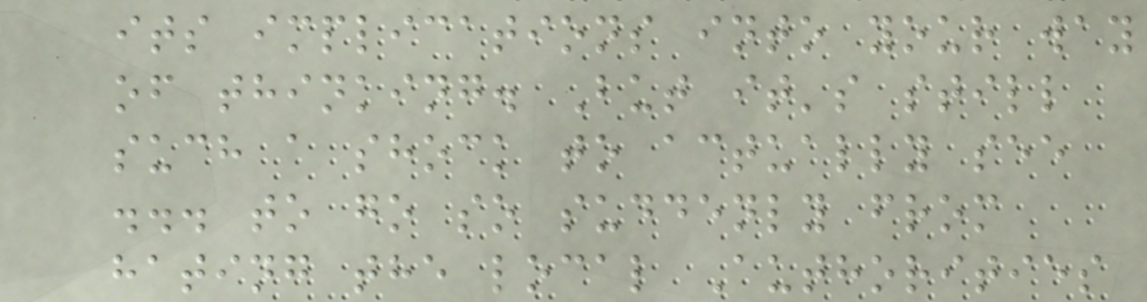its implications into your way
of thinking. But it's still
such a shock to actually see
... to go so suddenly from
hating the local Authorities
